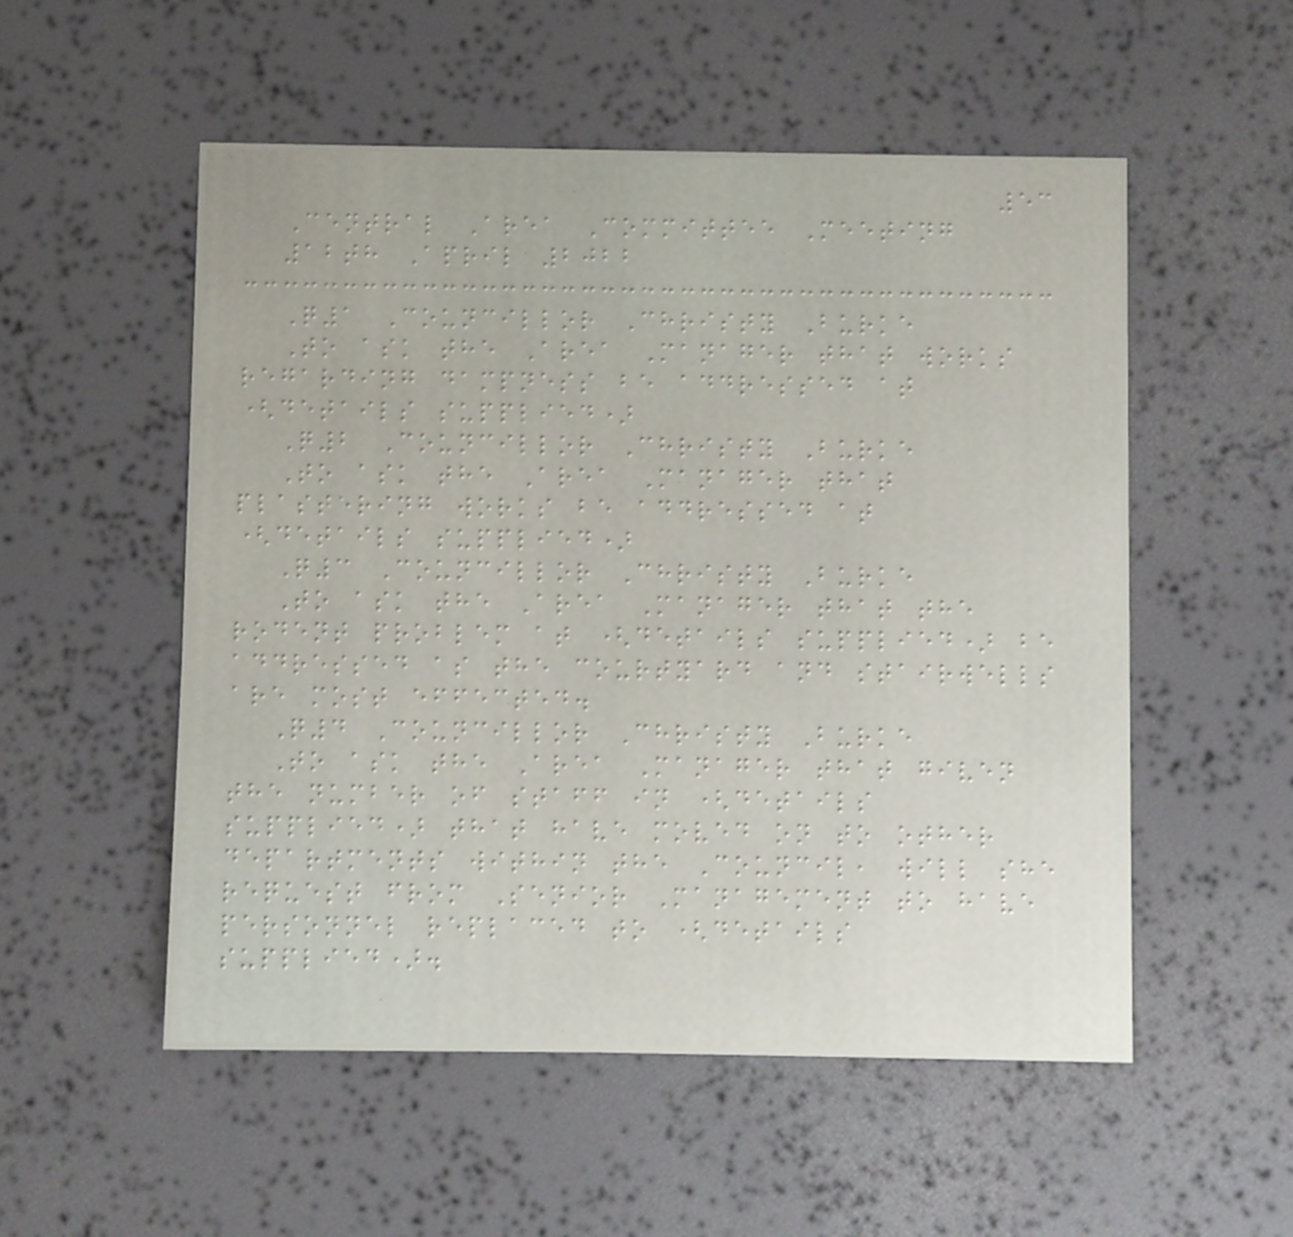53
Central Area Committee Meeting
12th April 2022
Q1 Councillor Christy Burke
To ask the Area Manager that works
regarding dampness be addressed at
(details supplied)
Q2 Councillor Christy Burke
To ask the Area Manager that
plastering works be addressed at
(details supplied)
Q3 Councillor Christy Burke
To ask the Area Manager that the
rodent problem at (details supplied) be
addressed as the courtyard and stairwells
are most effected.
Q4 Councillor Christy Burke
To ask the Area Manager that given
the number of staff in (details
supplied) that have moved on to other
departments within the Council, will she
request from Senior Management to have
personnel replaced to (details
supplied).
